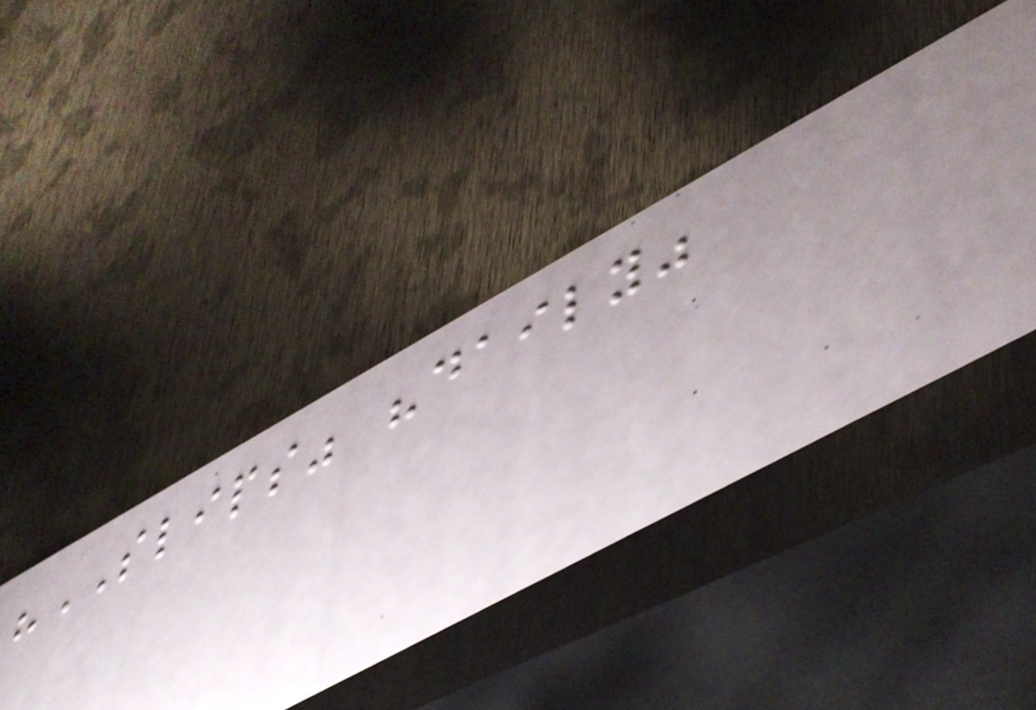"SLIPS" "daily"
